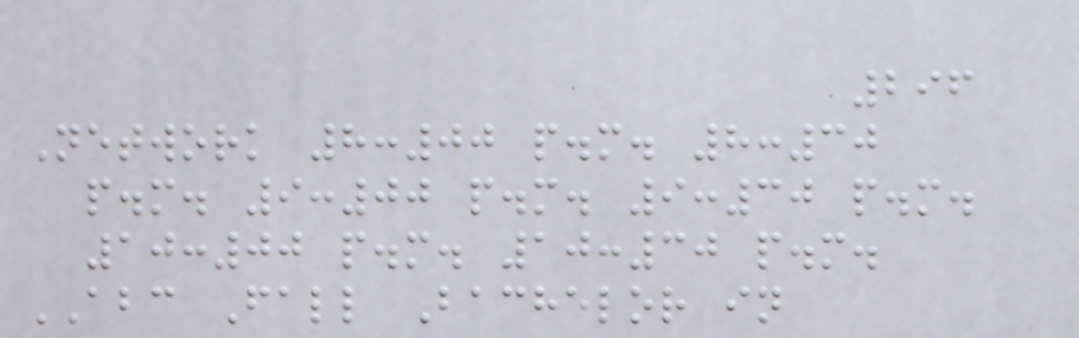296
Network 8:00 p.m. 8:30
p.m. 9:00 p.m. 9:30 p.m.
10:00 p.m. 10:30 p.m.
ABC Fall Bachelor in
